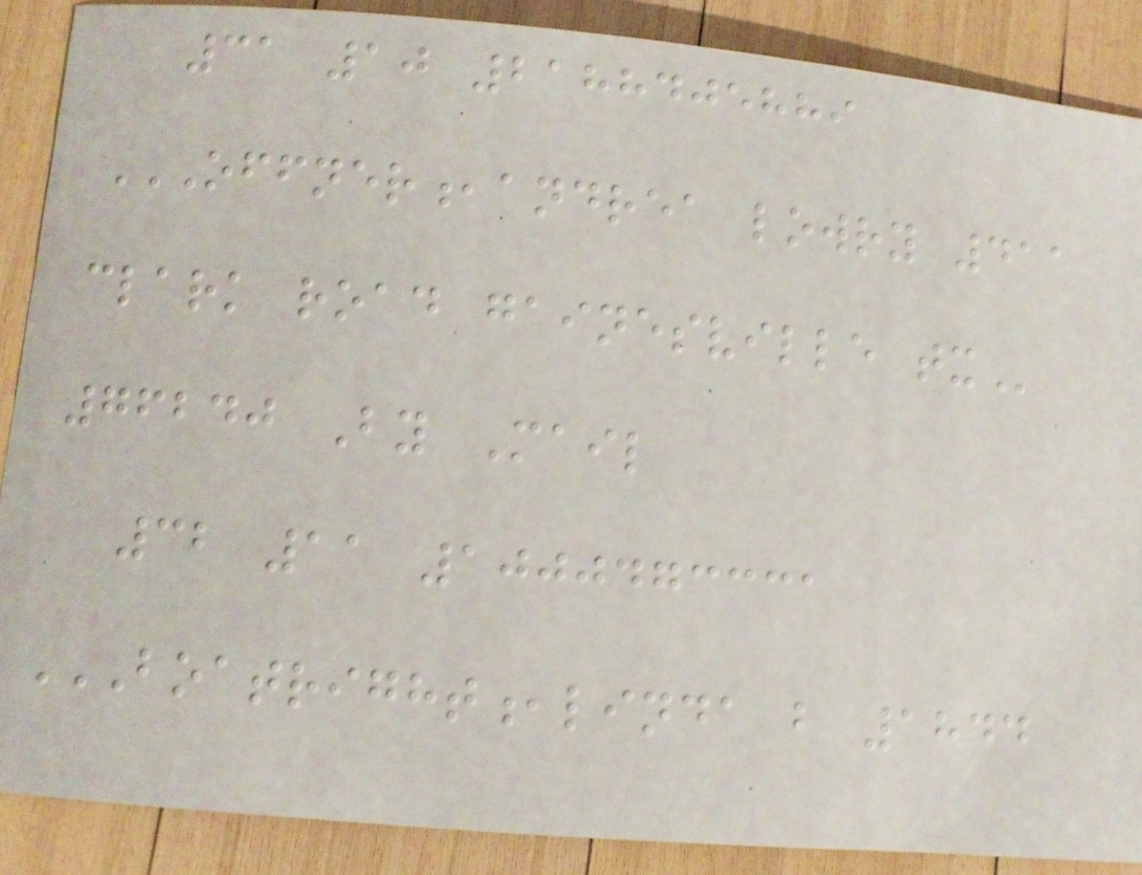31 10 2188405889
OFFNER,ANDREA LOWRY 411
CLARK ROAD GAINESVILLE TX
76240 By Mail
32 11 1000473331
BOATRIGHT,LINDA B 1844
